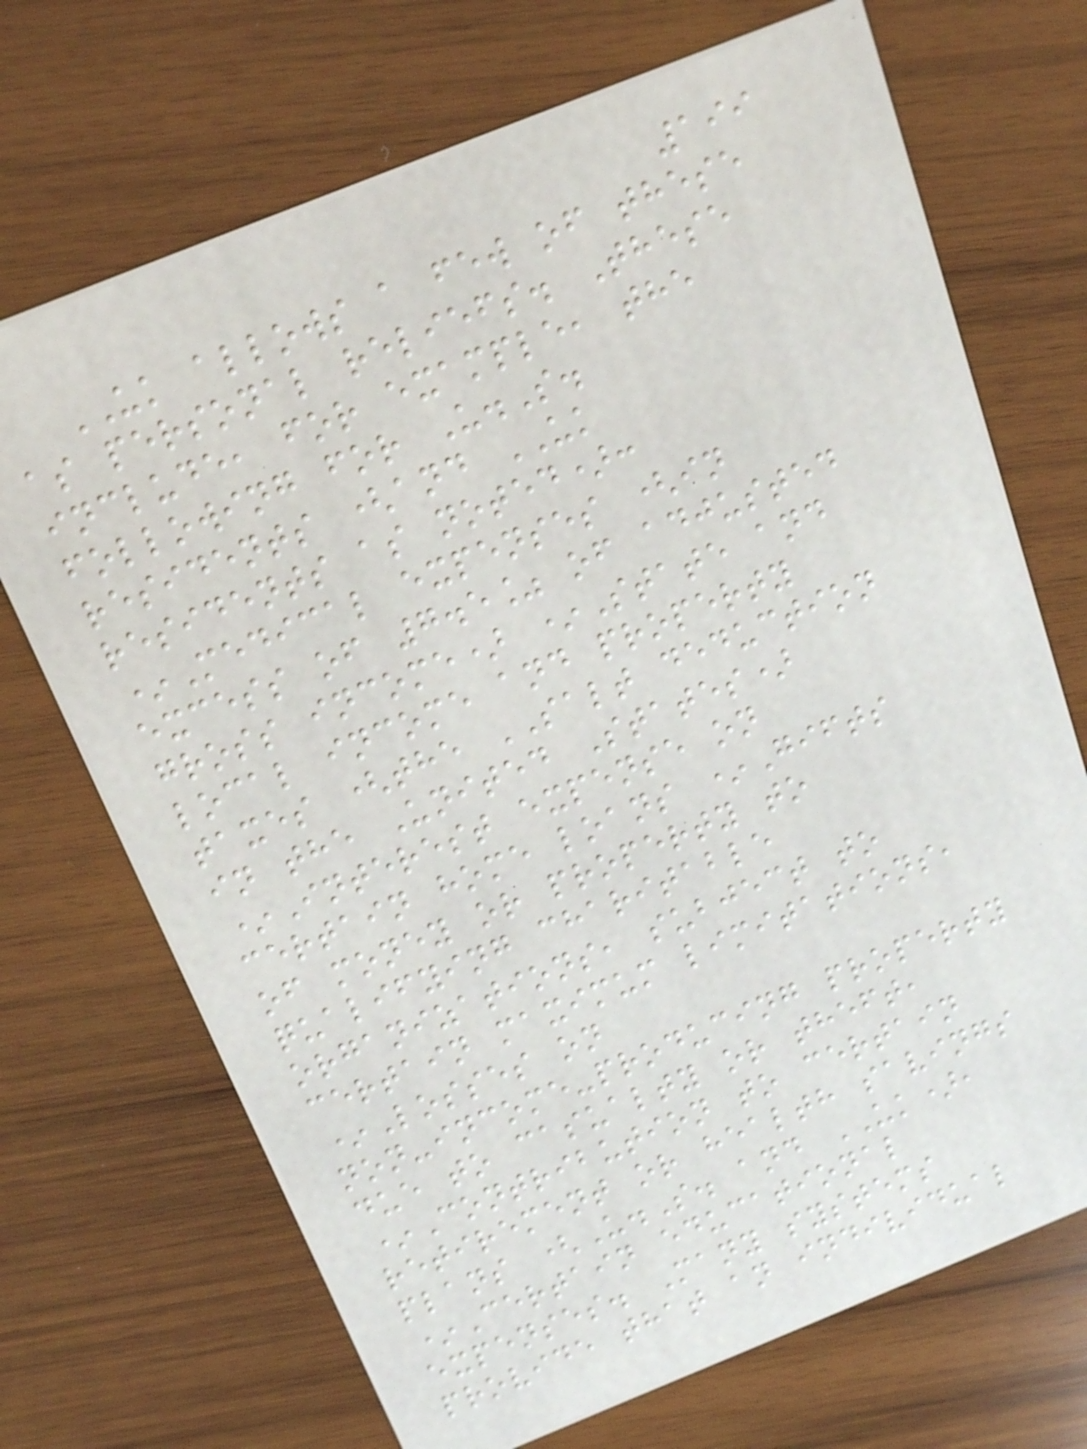199
UK allows a few of these
as personal reliefs. These
include, for example, the
following for U.S.
residents (and UK
residents as noted):
*Medical expenses (in
excess of 7.5% of adjusted
gross income) *State and
local income and property
taxes (the SALT deduction
in the United States)
*Interest expense on
certain home loans *Gifts
of money or property to
qualifying charitable
organizations, subject to
certain maximum limitations,
*Losses on
non-income-producing property
due to casualty or theft,
*Contribution to certain
retirement or health savings
plans (U.S. and UK),
*Certain educational
expenses. Many systems
provide that an individual
